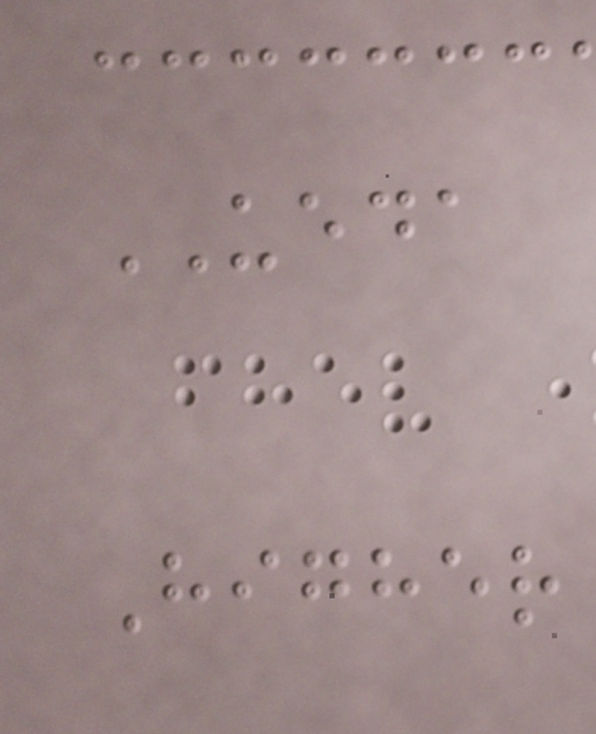UEDA
Higher
